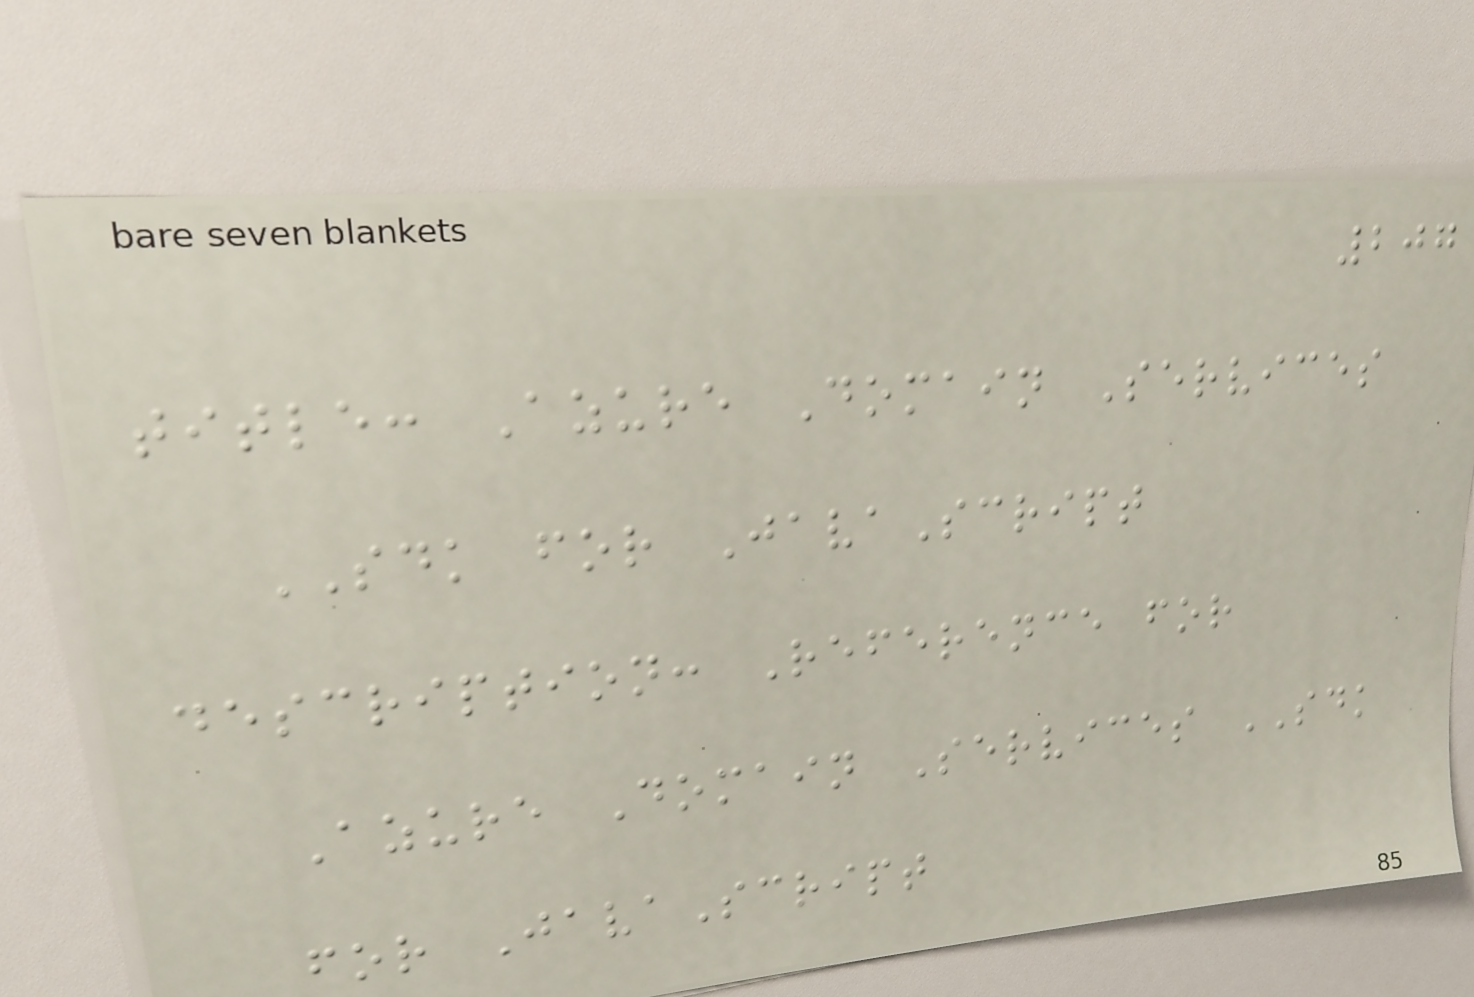207
title: Azure Domain Services
SDK for JavaScript
description: Reference for
Azure Domain Services SDK
for JavaScript
